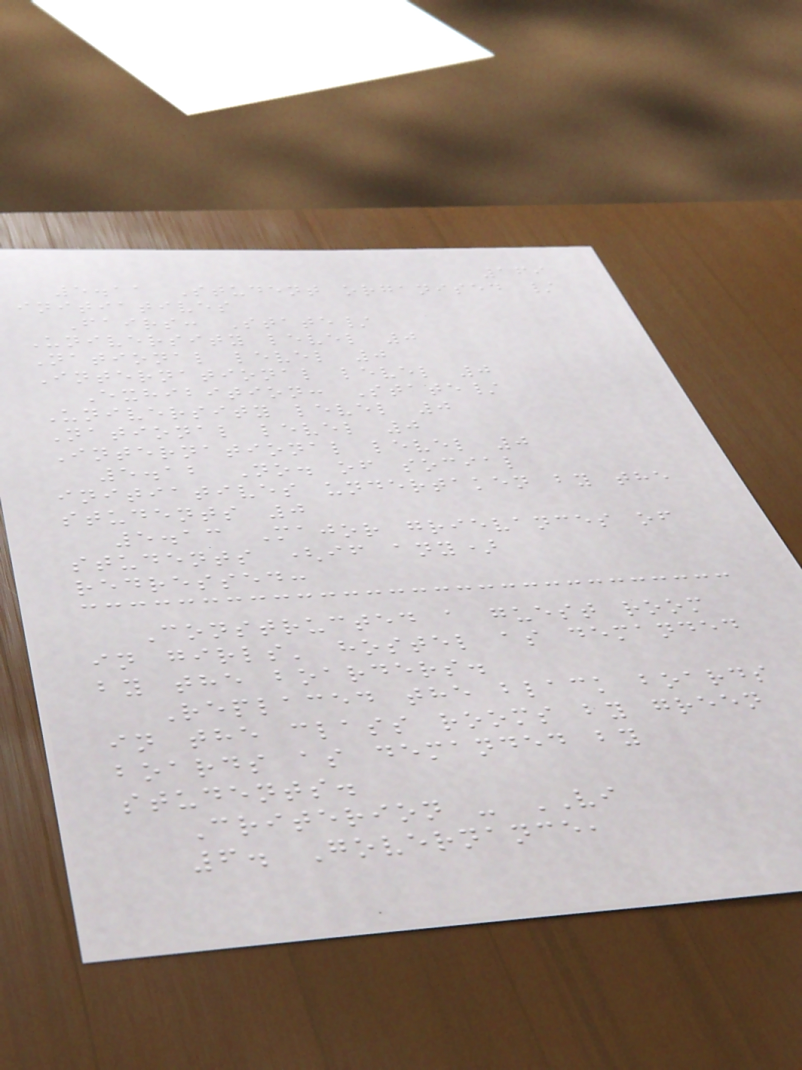169
5.11 Student organised /
initiatives
Fairs: State/
University level 0
National level 0
International level 0
Exhibition: State/
University level 0
National level 0
International level 0
5.12 No. of social
initiatives undertaken by the
students 0
5.13 Major grievances of
students (if any)
redressed:
Constructed a guest room
in girls' hostel as demanded
by the boarders.
Replaced the black boards
in the class rooms by green
boards as demanded by
students.
Criterion - VI
6. Governance,
